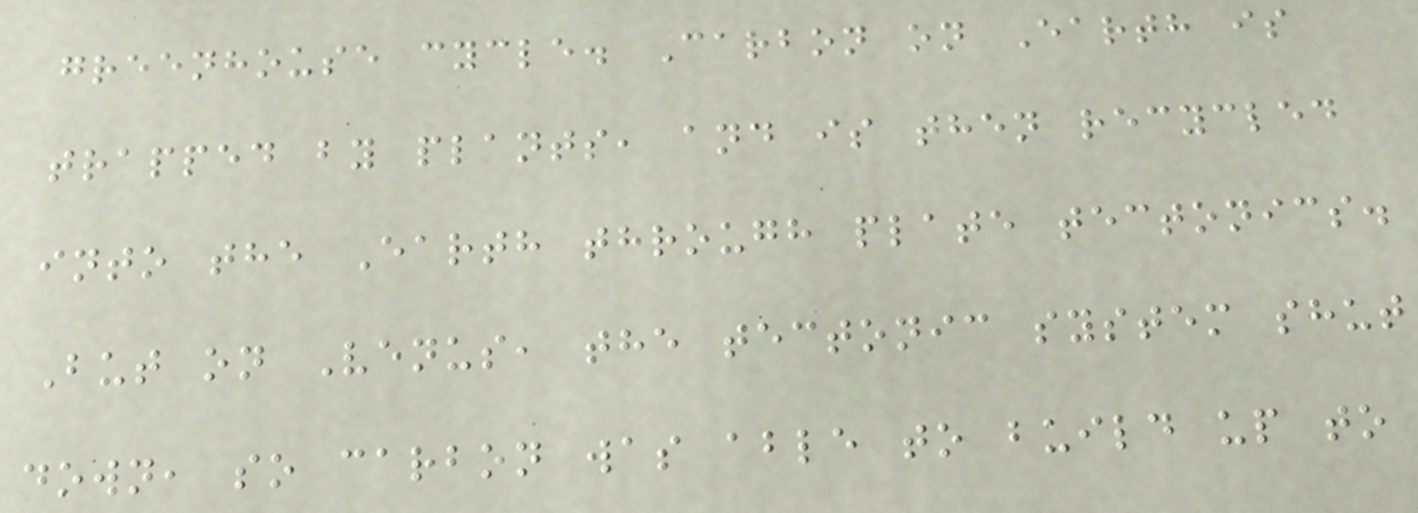greenhouse cycle. Carbon on Earth is
trapped by plants, and is then recycled
into the Earth through plate tectonics.
But on Venus, the tectonic system shut
down, so carbon was able to build up to
